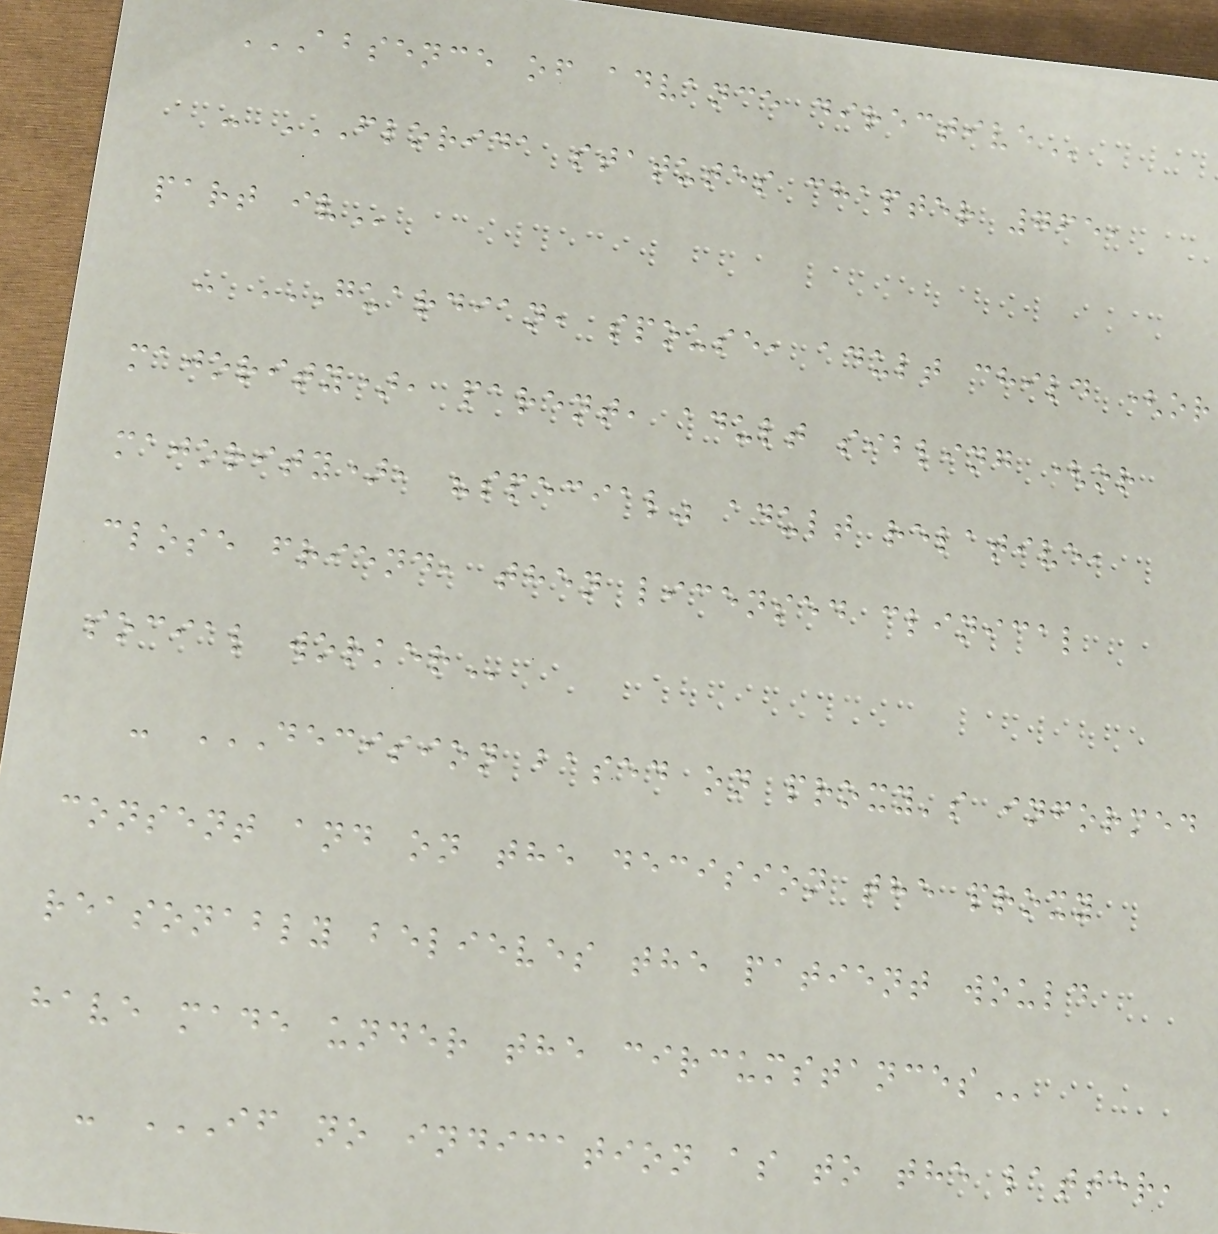ABSENCE OF ADVANCE DIRECTIVE
- FLORIDA STATUTES CHAPTER 765,
PART IV
- GUARDIAN, SPOUSE, ADULT CHILD (OR
MAJORITY), PARENT, ADULT SIBLING (OR
MAJORITY), "SPECIAL" ADULT RELATIVE,
CLOSE FRIEND, THEN LICENSED CLINICAL
SOCIAL WORKER
- DECISION BASED ON PROXY'S INFORMED
CONSENT AND ON THE DECISION THE PROXY
REASONABLY BELIEVES THE PATIENT WOULD
HAVE MADE UNDER THE CIRCUMSTANCES
- IF NO INDICATION AS TO THE LATTER,
